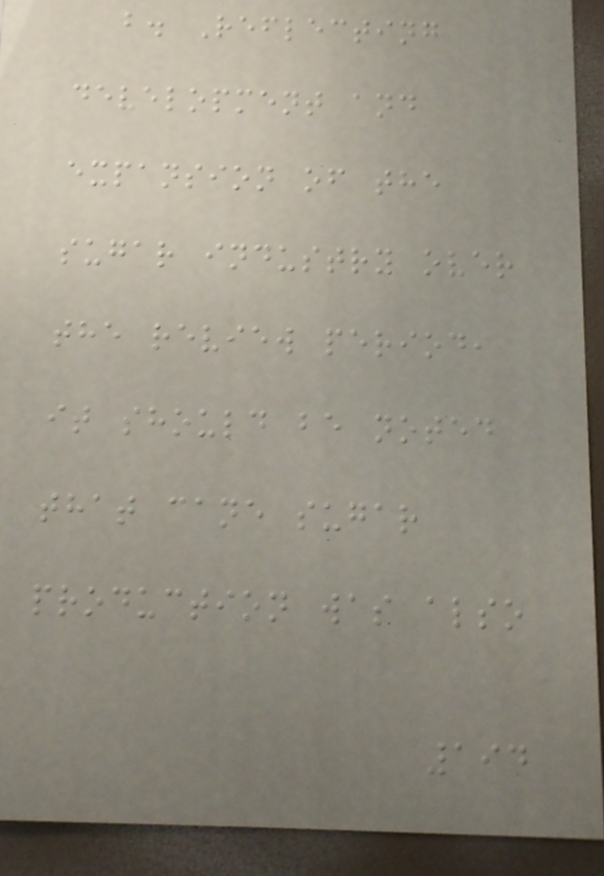b. Reflecting
development and
expansion of the
sugar industry over
the review period,
it should be noted
that cane sugar
production was also
194
